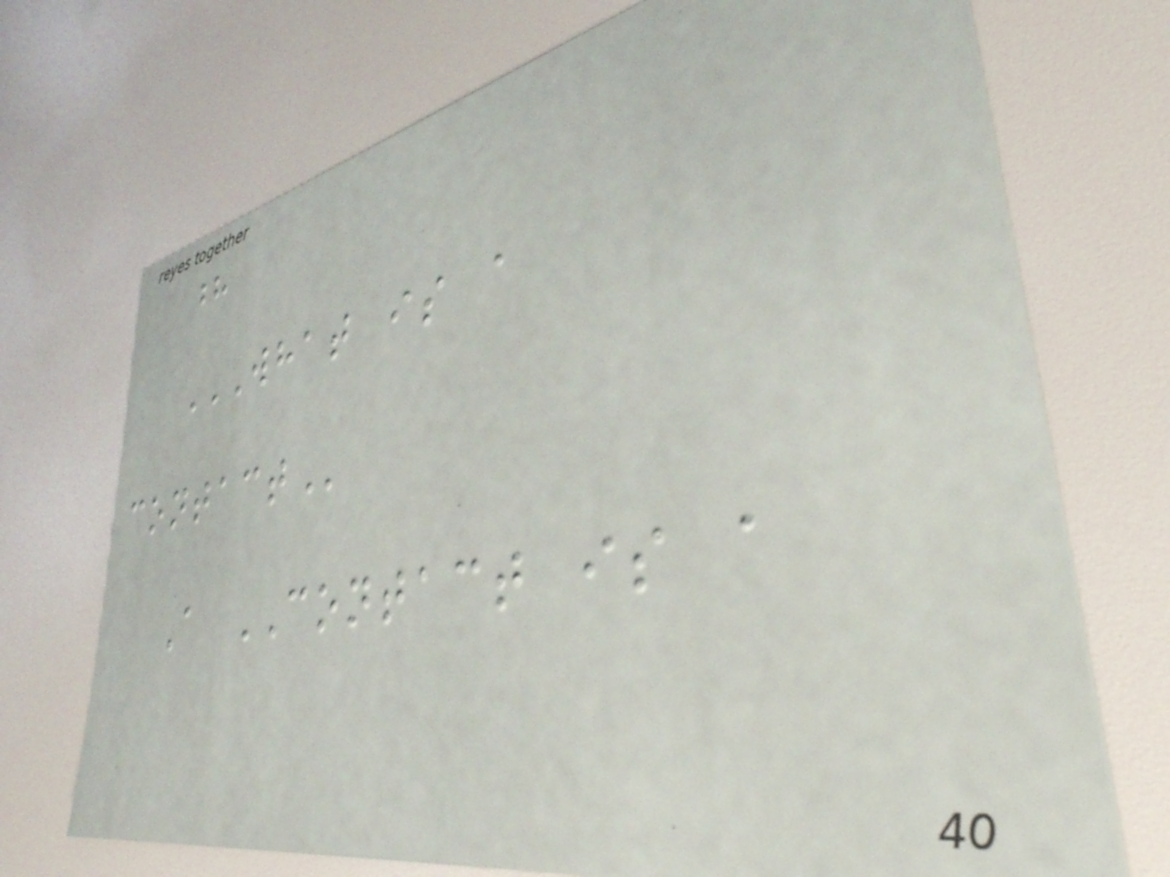?
WHAT IS A
CONTACT
A CONTACT is a
